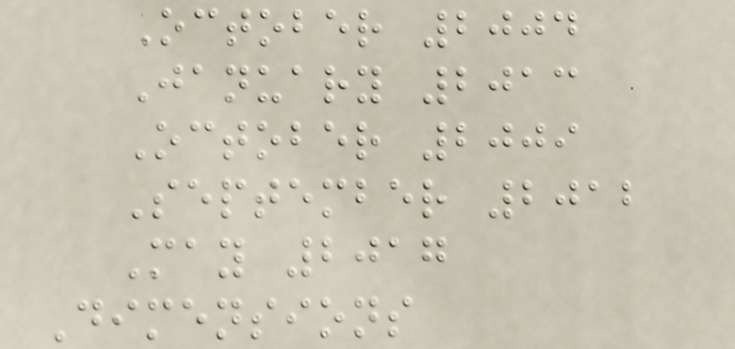October 2004
January 2013
October 2009
September 2012
May 2017
Dimensions
